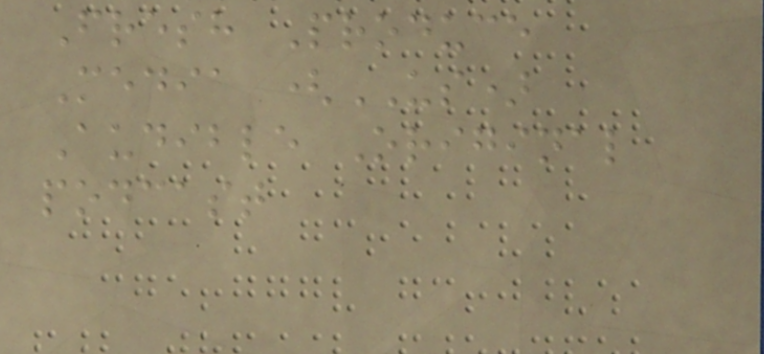Fresh Produce
Media (US)
Audible Original
podcast
